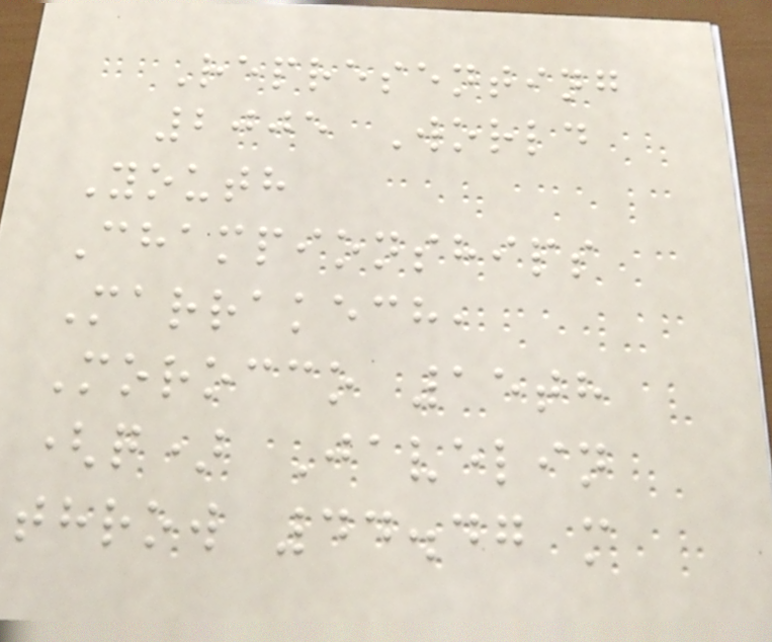Representing
2005 World
Youth
Championships
Marrakech,
Morocco 15th
(q) Javelin
throw 44.47 m
